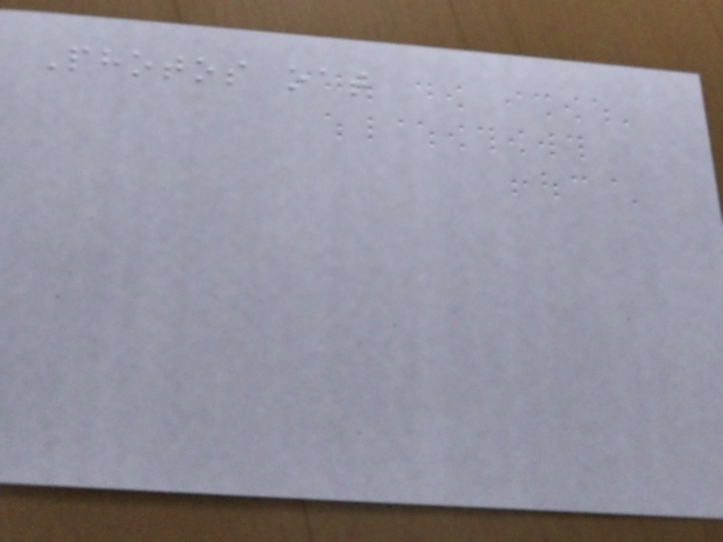Photos oat
